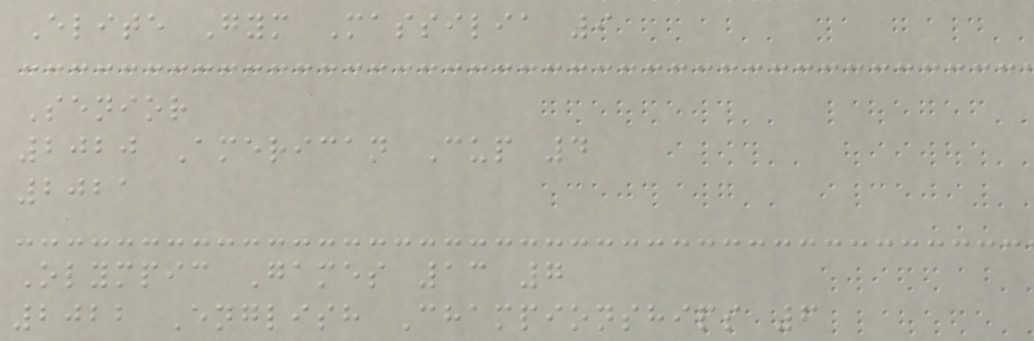Elite Gym Massilia 9
Senior
2020 American Cup 4
2021
Olympic Games 13 7
2022 English Championships 6
